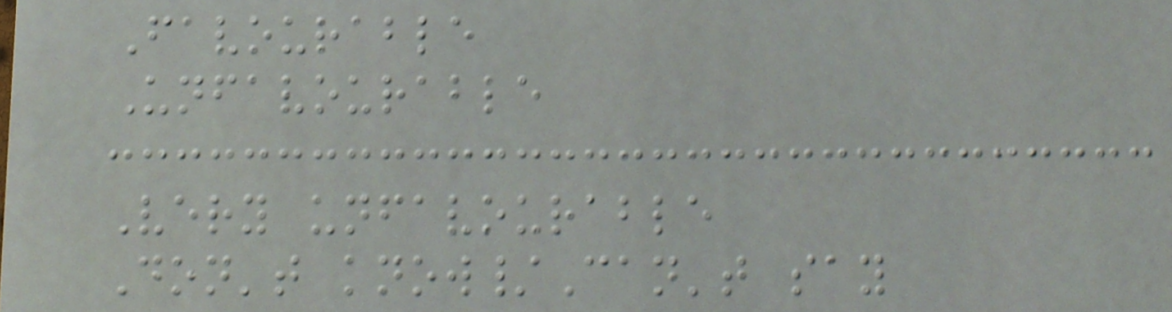Favourable
Unfavourable
Very unfavourable
Don't know/Can't say
